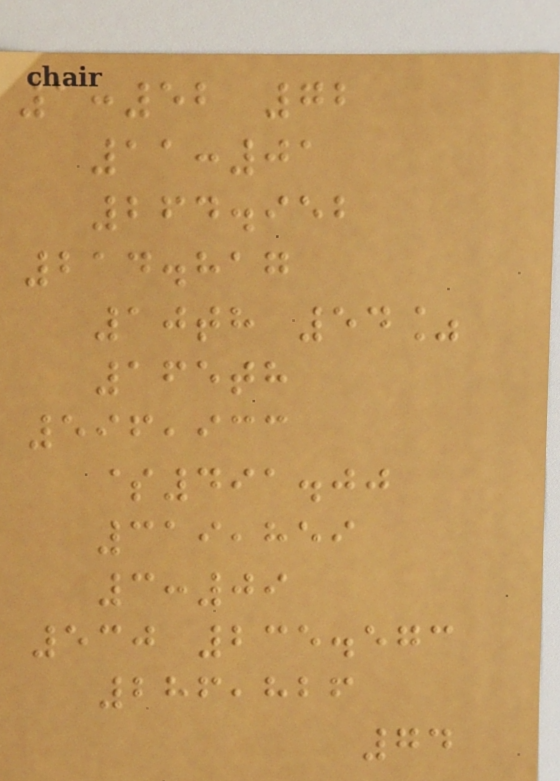1:52 72
11:01
264.952
214.817
10th 54%
165th
596,933
$491.00
319,859
3:09
530 235.573
286,826
74
